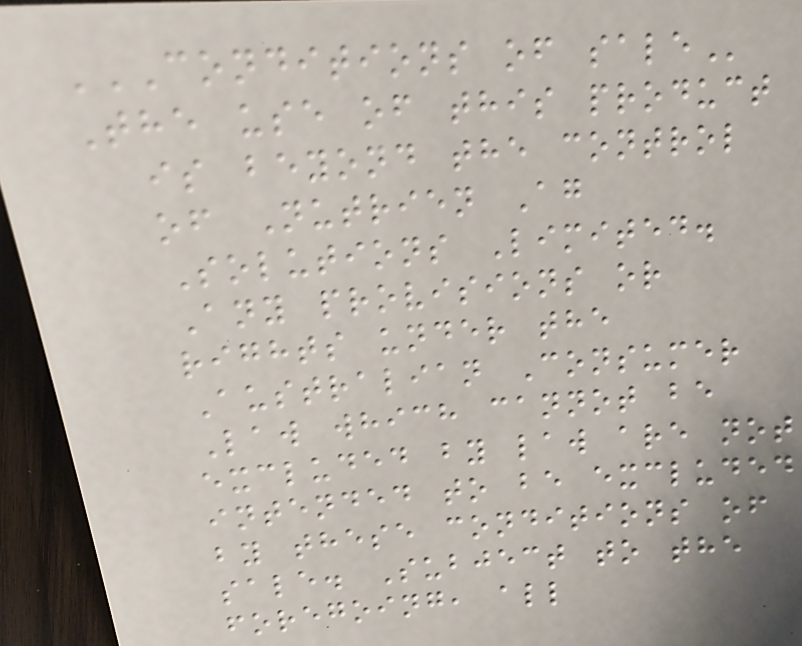CONDITIONS OF SALE
The use of this product
is beyond the control
of Nutrien Ag
Solutions Limited.
Any provisions or
rights under the
Australian Consumer
Law which cannot be
excluded by law are not
intended to be excluded
by these conditions of
sale. Subject to the
foregoing, all
